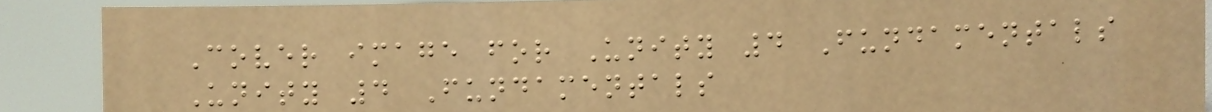Cover image for Unity 4 Fundamentals
Unity 4 Fundamentals
